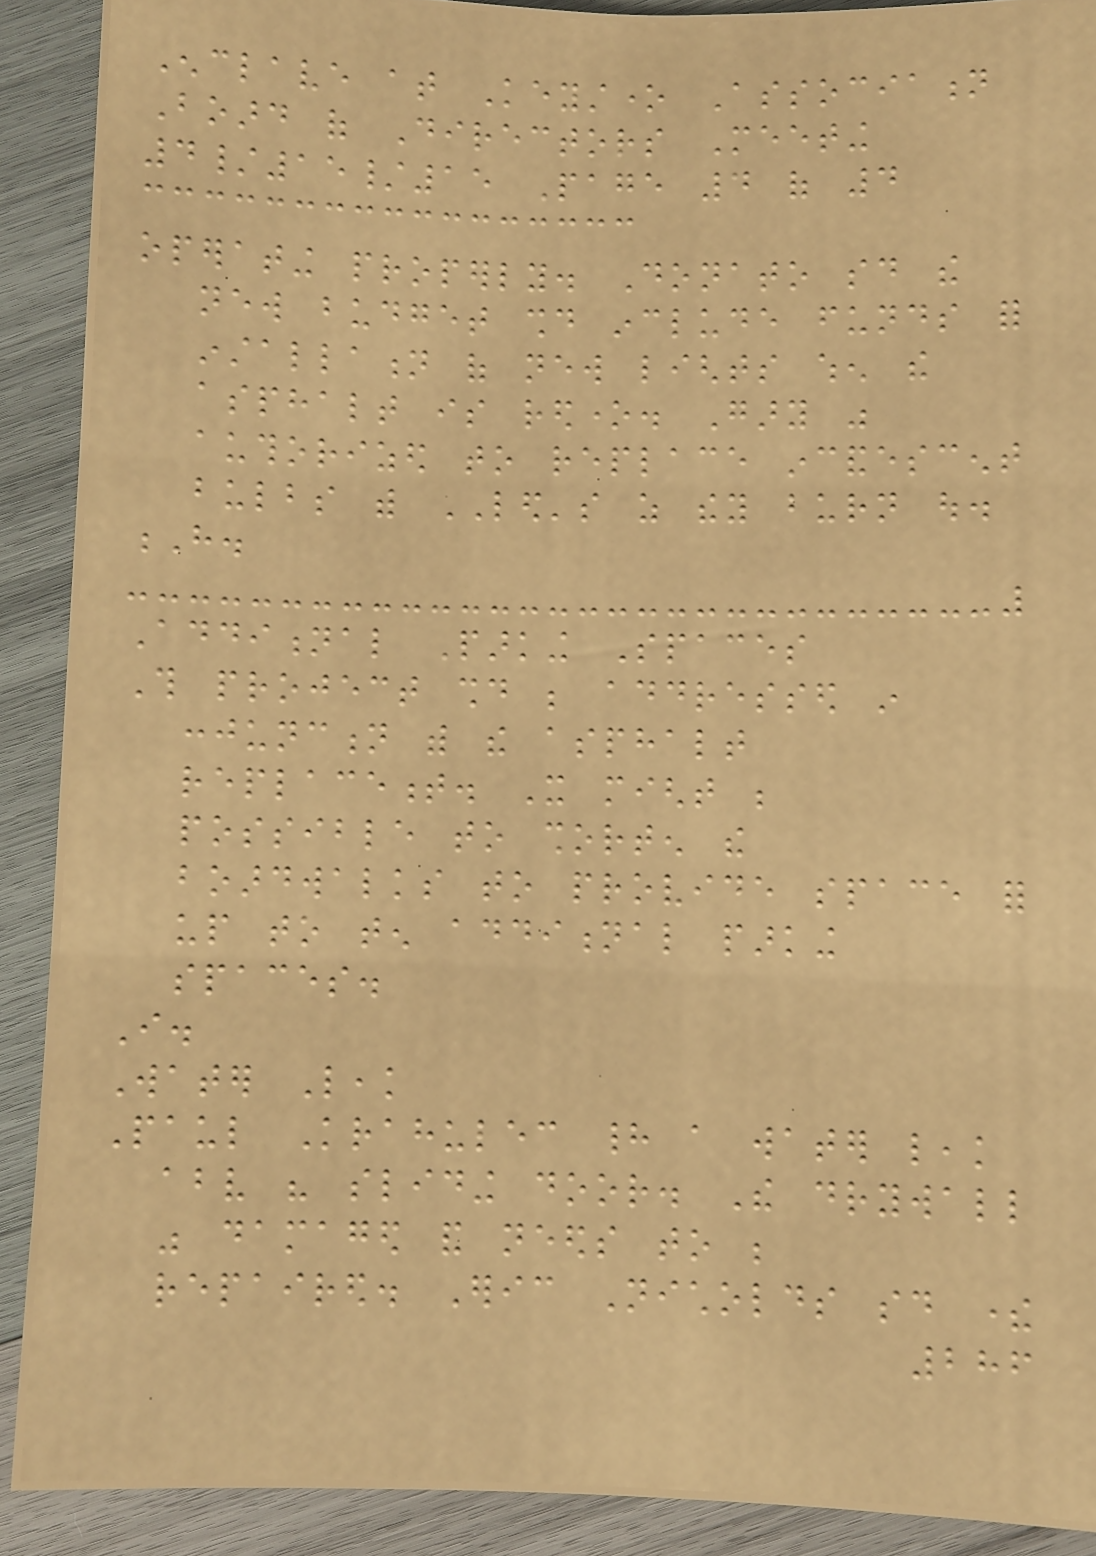Enclave at Keystone Association
Board of Directors Meeting
4/15/15 Page 4 of 4
operating properly. Donato said the
new budget should include funds for
installation of new lights when the
asphalt is redone. Gary was
authorized to replace incandescent
bulbs with LED's as they burn out.
H.
Additional Parking Spaces
This project should be addressed in
conjunction with the asphalt
replacement. It might be
possible to shorten the
boardwalks to provide space for
up to ten additional parking
spaces.
I.
Water Leak
Paul Krahulec had a water leak
above his sliding door. The drywall
was damaged and needs to be
repaired. Eric Nicholds said there
286
